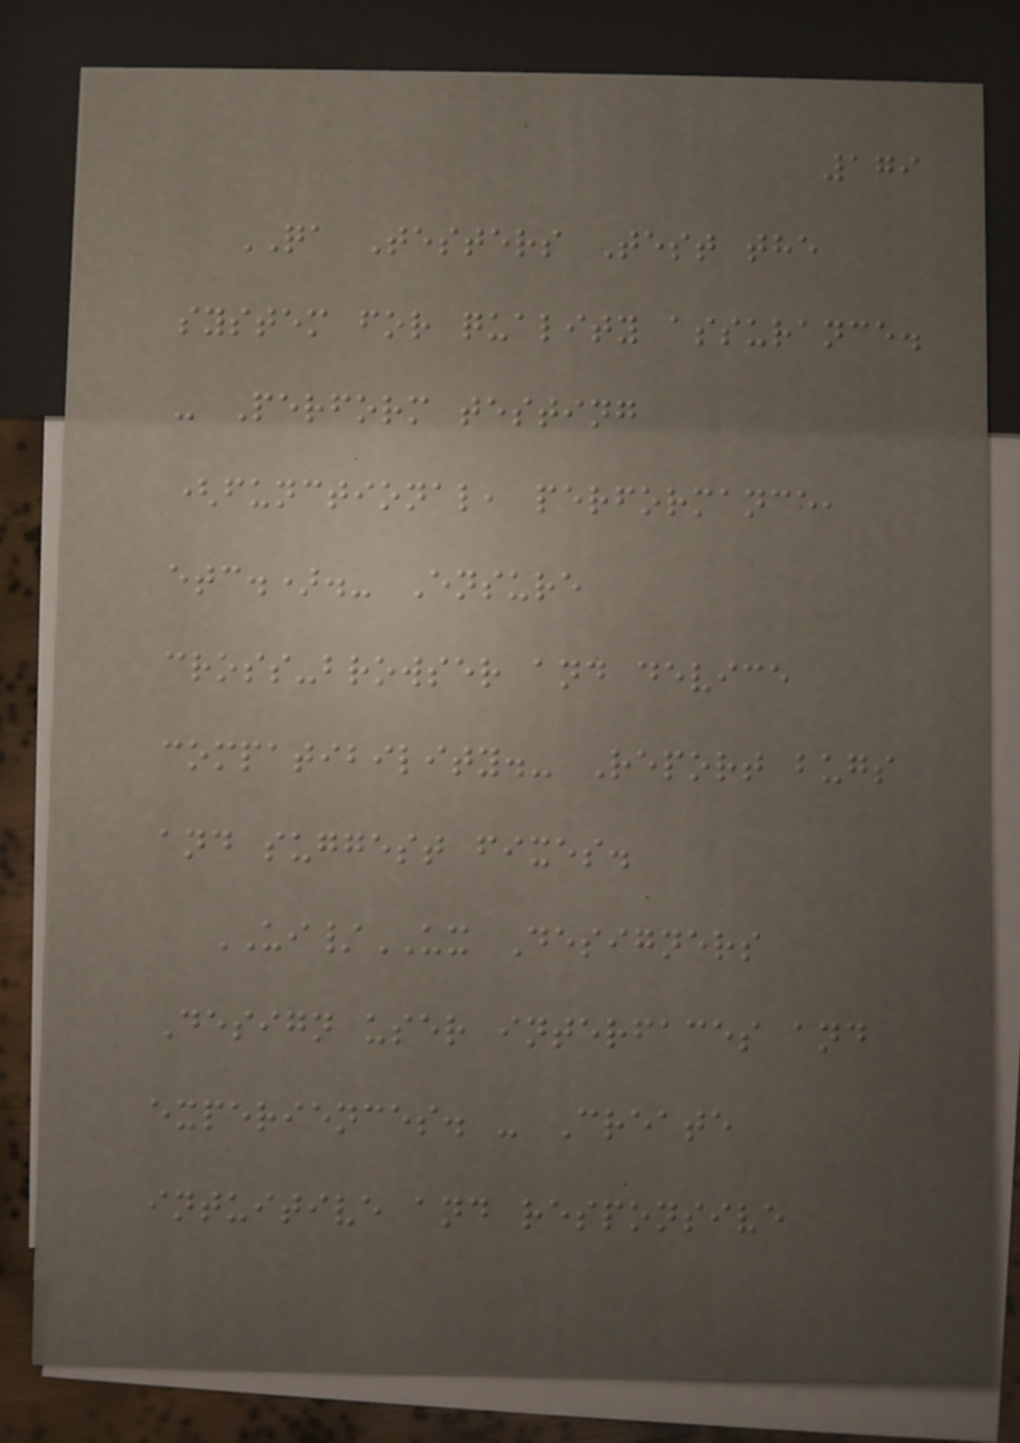179
QA Testers Test the
system for quality assurance.
- Perform testing
(functional, performance,
etc.).- Ensure
cross-browser and device
compatibility.- Report bugs
and suggest fixes.
UI/UX Designers
Design user interfaces and
experiences. - Create
intuitive and responsive
